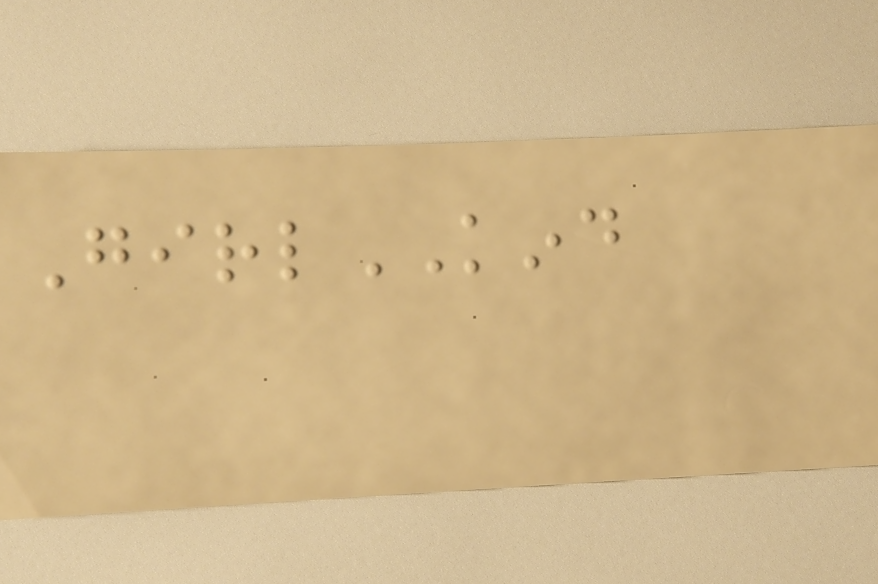GirlKIND
